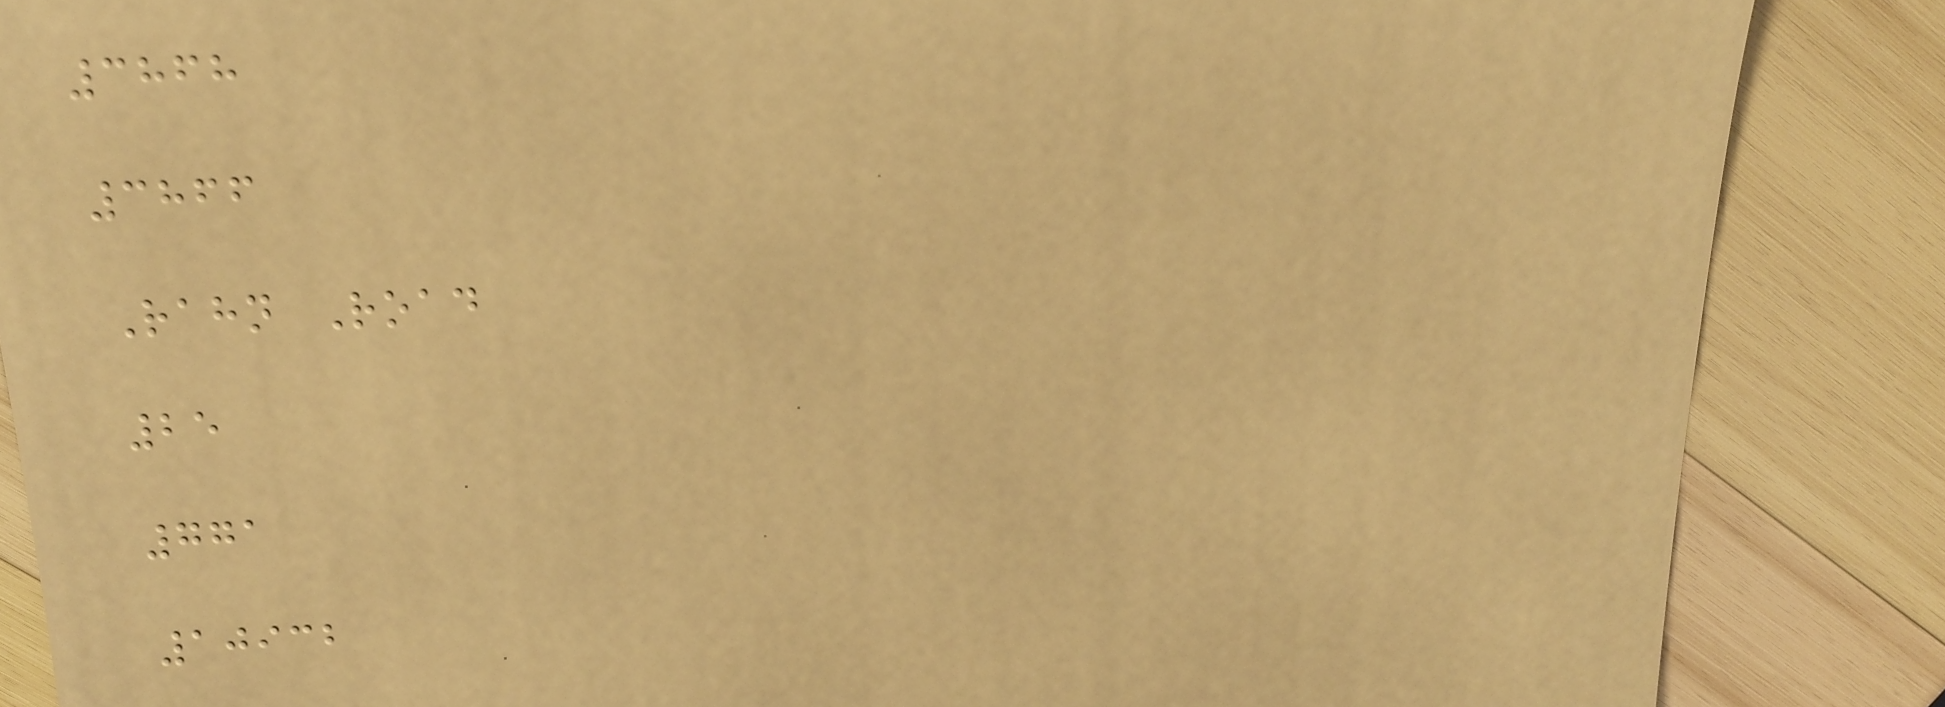3868
3866
Rahn Road
25
771
10932
